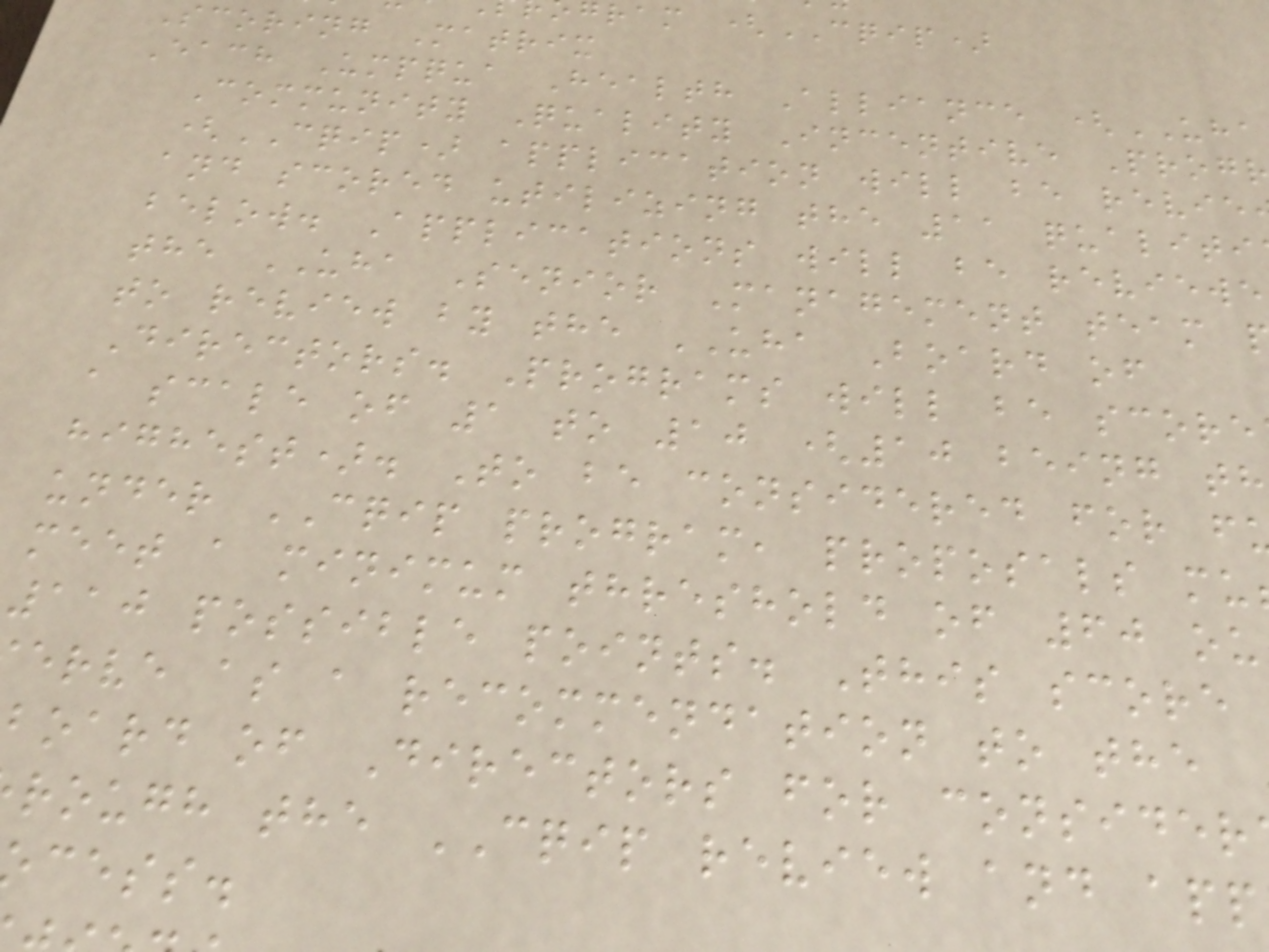ram (CQIP)
Scoring Matrix
Each Umpqua Health Alliance (UHA
Community Quality Incentive Prog
(CQIP) application will be revie
and scored utilizing the 11 qualiti
below. Applications will be reviewe
the UHA Senior Management team
to review by the UHA Board of
Directors. Programs will be score
a scale of 1 to 10 (10 being th
highest). To be considered for f
under CQIP program, proposals mu
meet a minimum threshold of 60 ou
110 possible points. This score
erve as a recommendation to the
board of Directors for consider
rough the CQIP review and app
cess.
